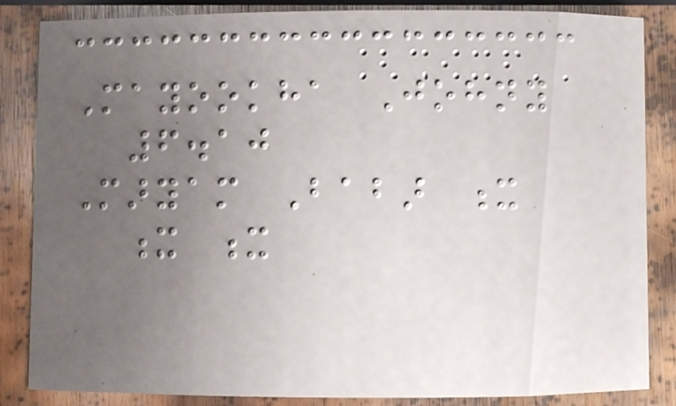Mayookha Johny
6.10
Maryam Babar x
x x
